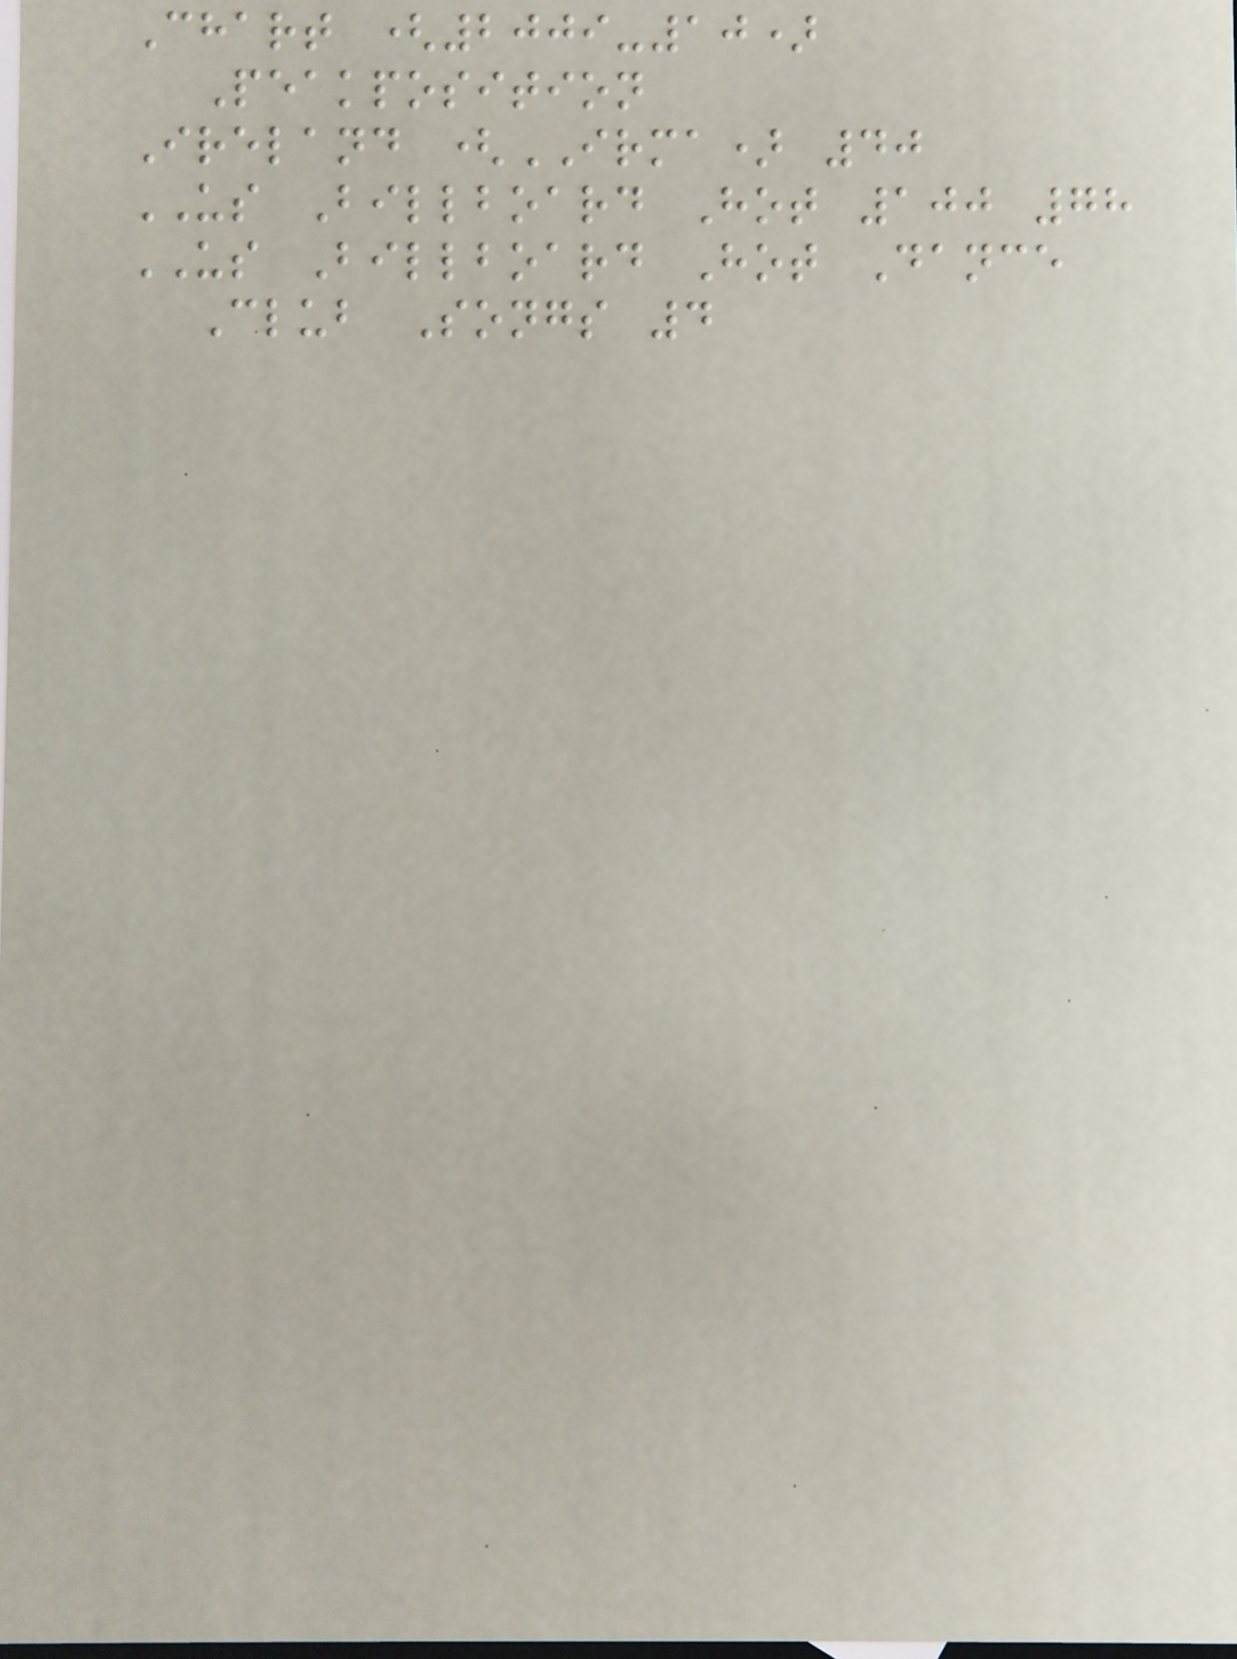Chart (2009-10)
Peakposition
Ireland (IRMA) 40
US Billboard Hot 100 78
US Billboard Hot Dance
Club Songs 4
